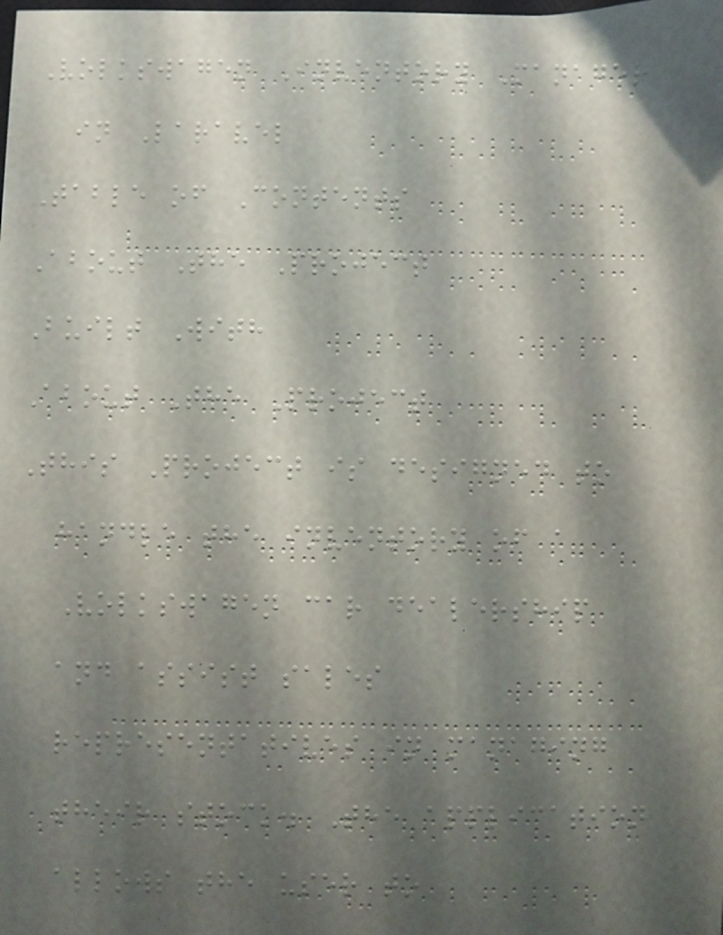Volkswagen Inventory Manager
in Laravel
Table of Contents
About The Project
Built With
About The Project
This Project is designed to
handle the inventory of a
Volkswagen car dealership
and assist sales
representatives in managing
their stock. The application
allows the user to
